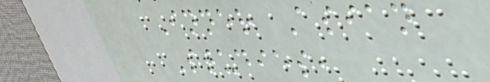Inner Asian
Studies,
